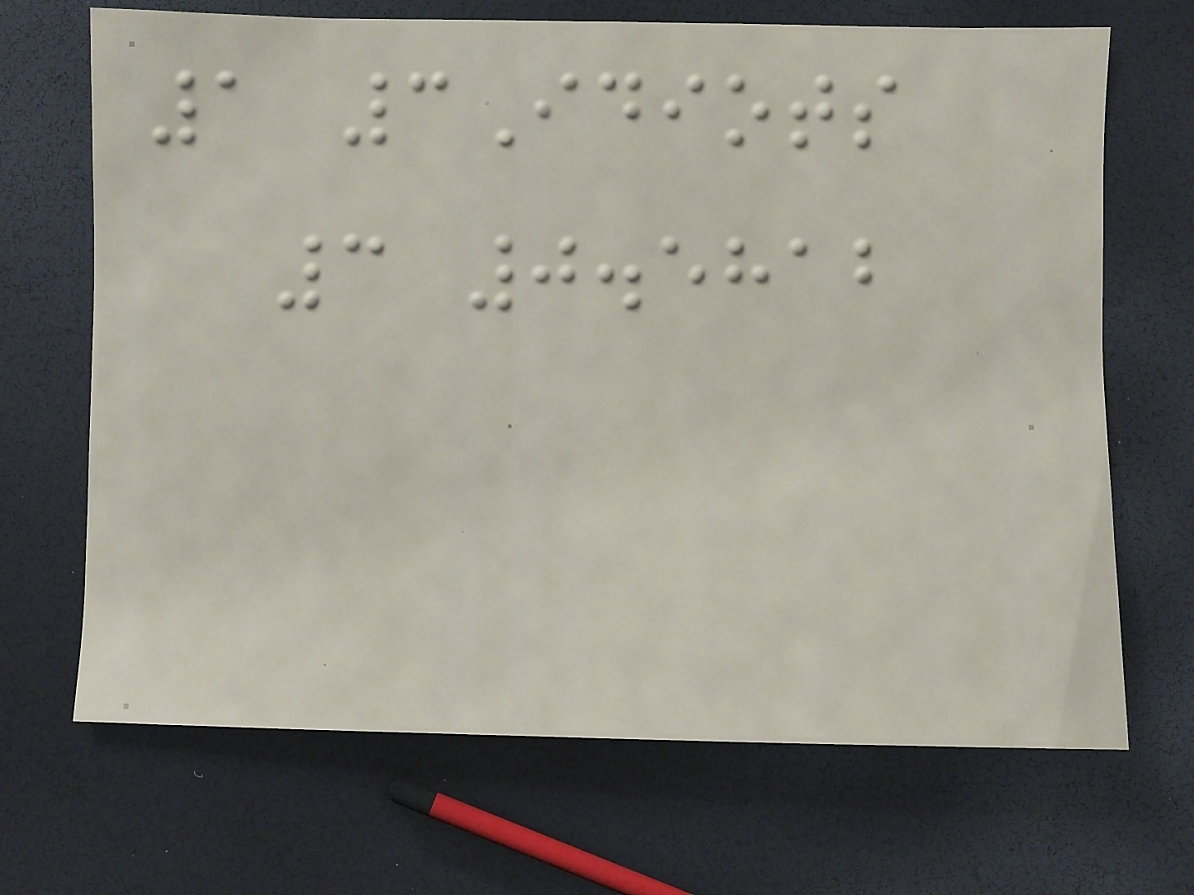1 3Idiots
3 0.5812
